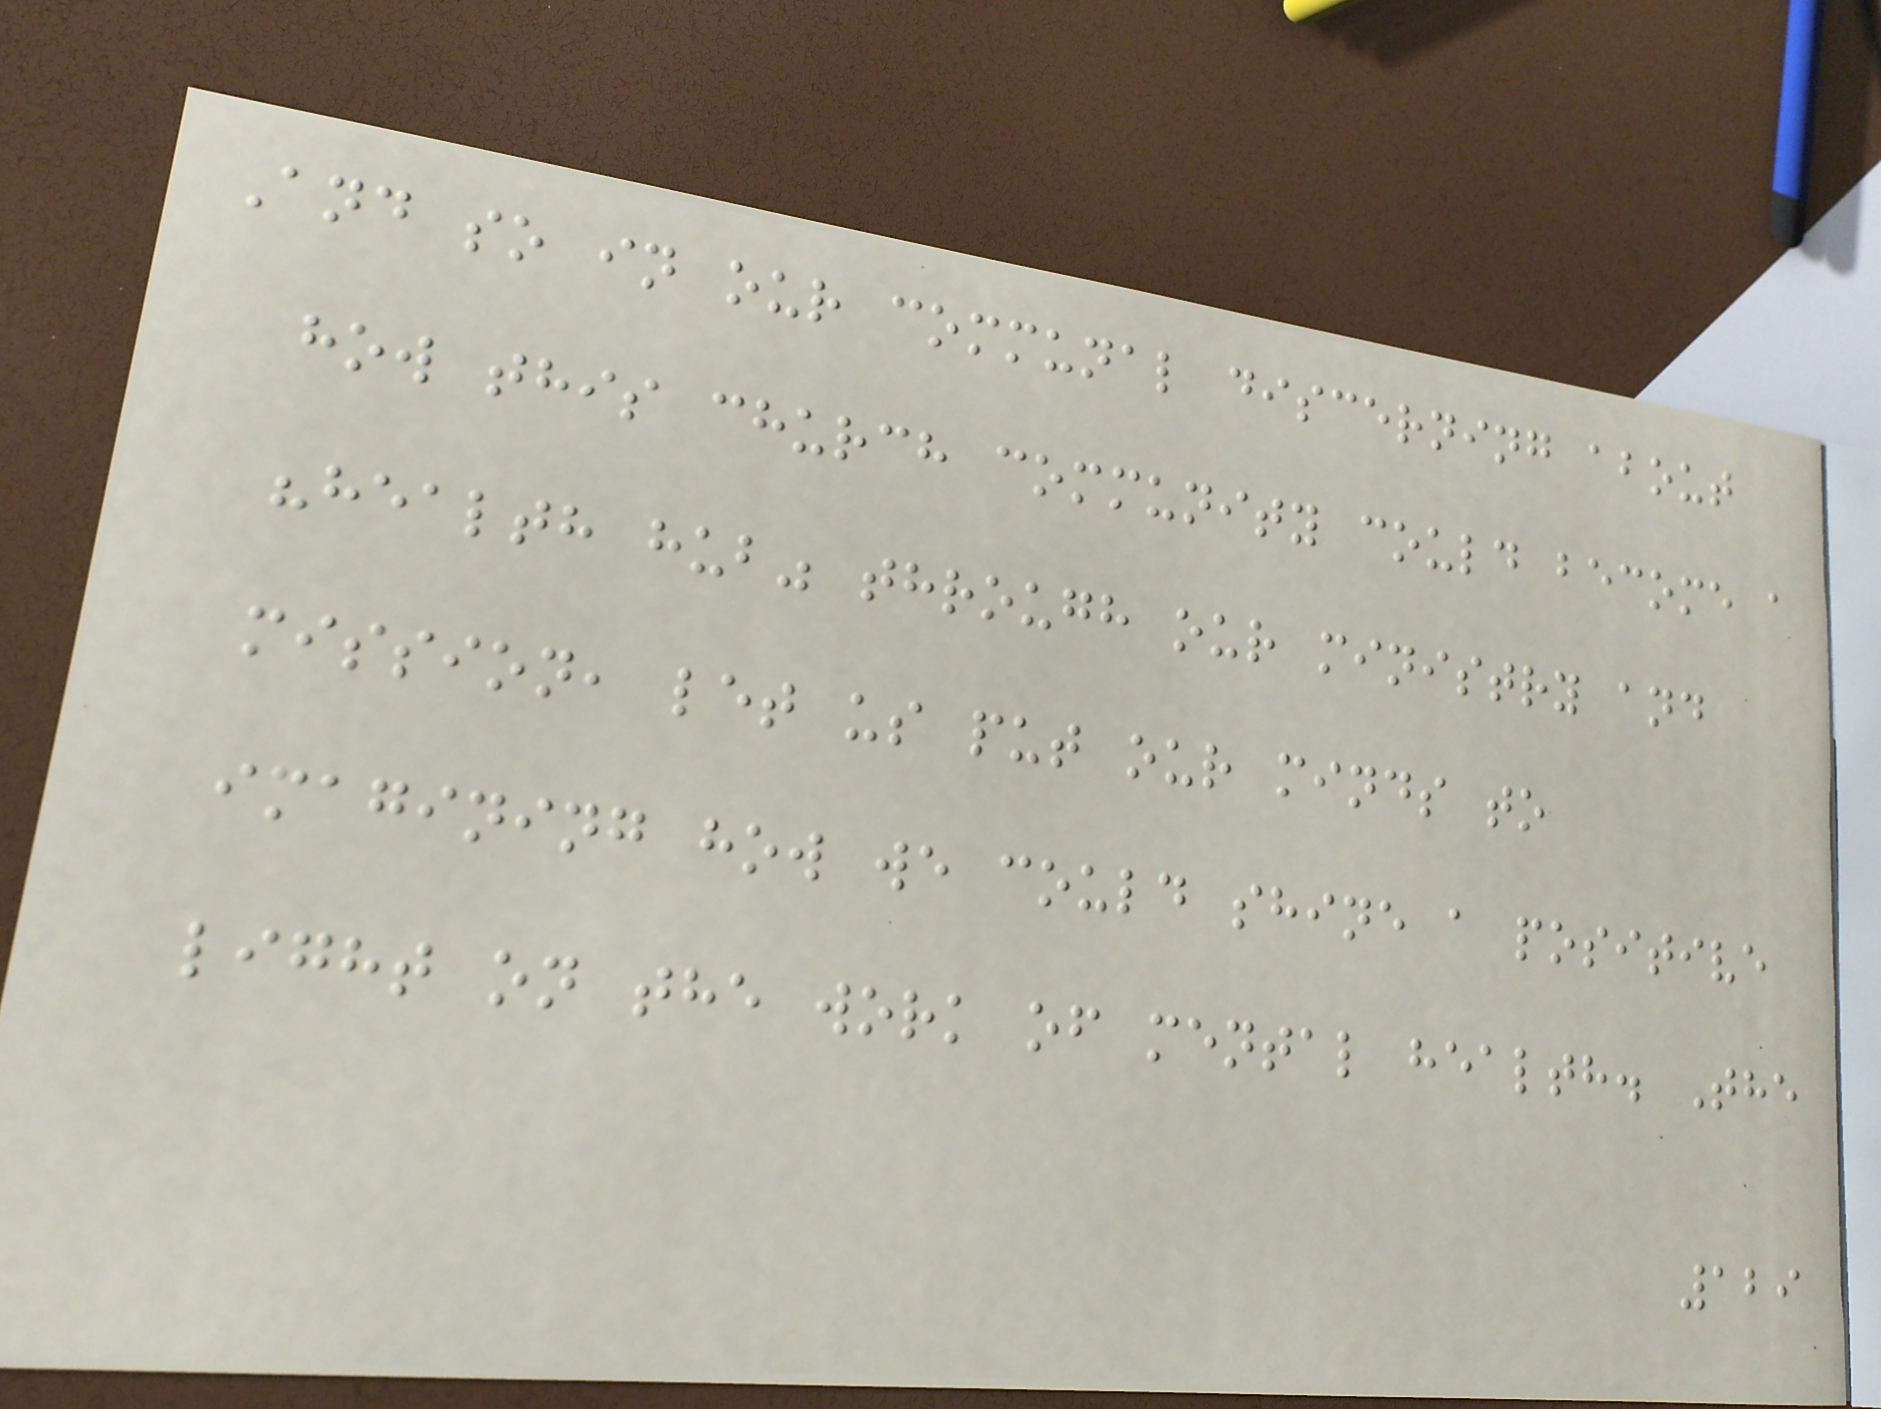And so in our communal discerning about
how this church community could become a
"health hub" through our ministry and
mission, let us put our minds to
imagining how we could shine a positive
light on the work of mental health. The
129
